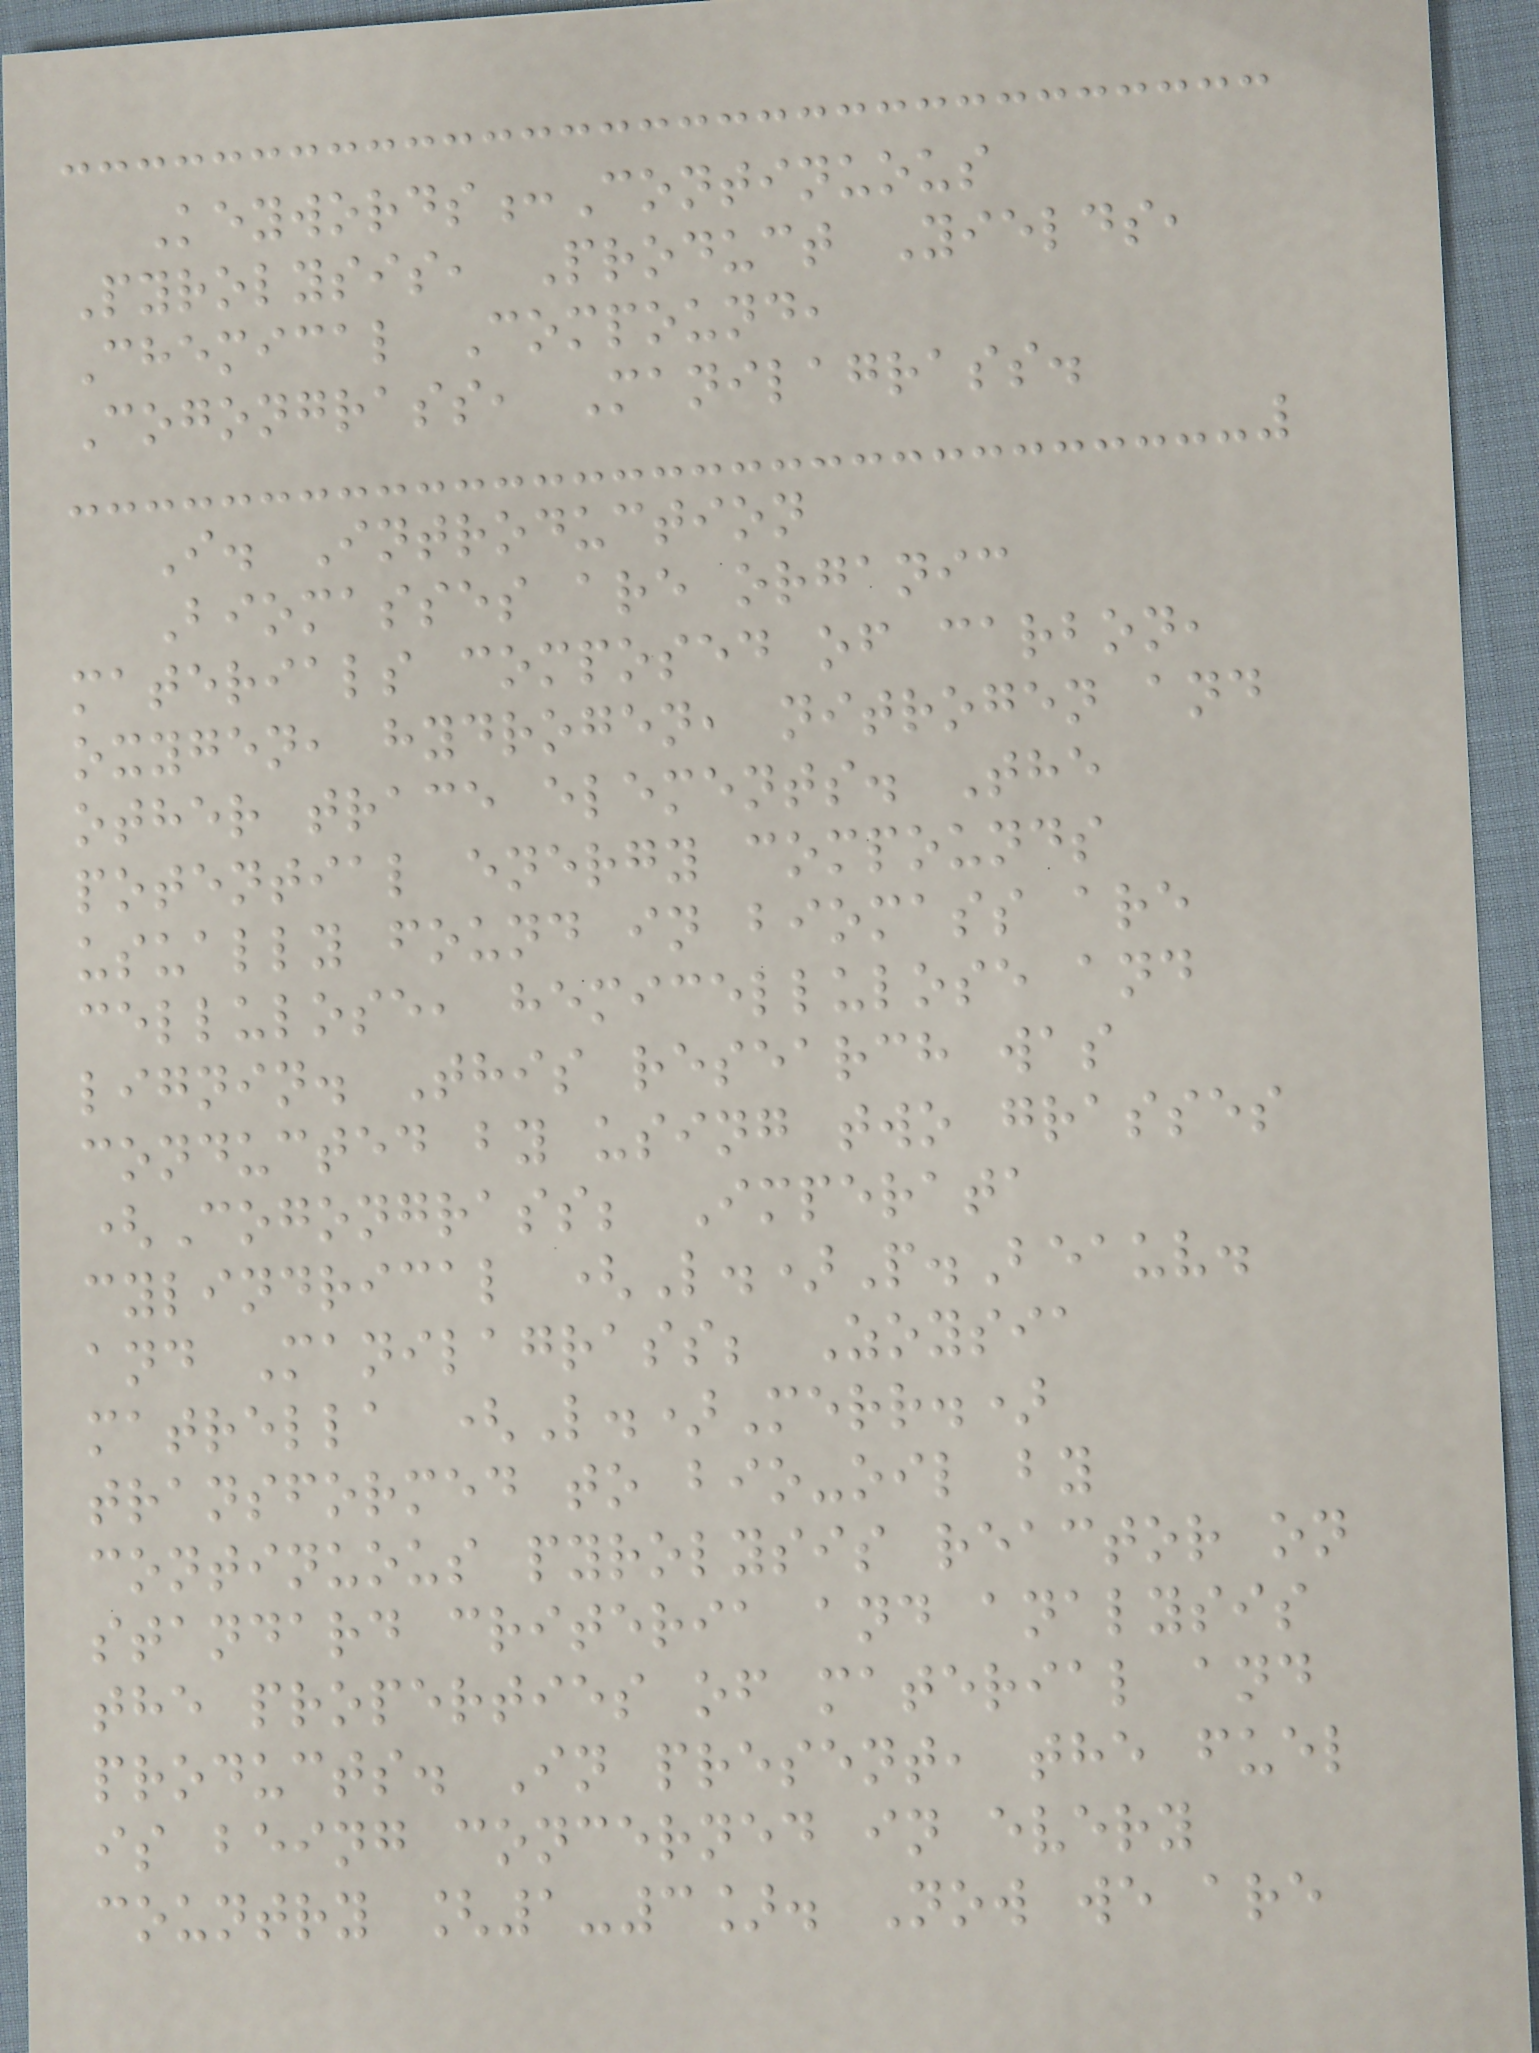Keywords:Continuous
Pyrolysis, Product Yields,
Chemical Compound,
Cogongrass, Manilagrass.
I. Introduction
Biomasses are organic
materials composed of carbon,
oxygen, hydrogen, nitrogen and
other trace elements. The
potential energy compounds
usually found in biomass are
cellulose, hemicellulose and
lignin. This research was
conducted by using two grasses
(Cogongrass; Imperata
cylindrical (L.)P.Beauv.
and Manilagrass; Zoysia
matrella (L.)Merr.)
transformed to bio-oil by
continuous pyrolysis reactor on
standard criteria and analysis
the properties of material and
products. In present, the fuel
is being concerned in every
country [1-3]. Now we are
